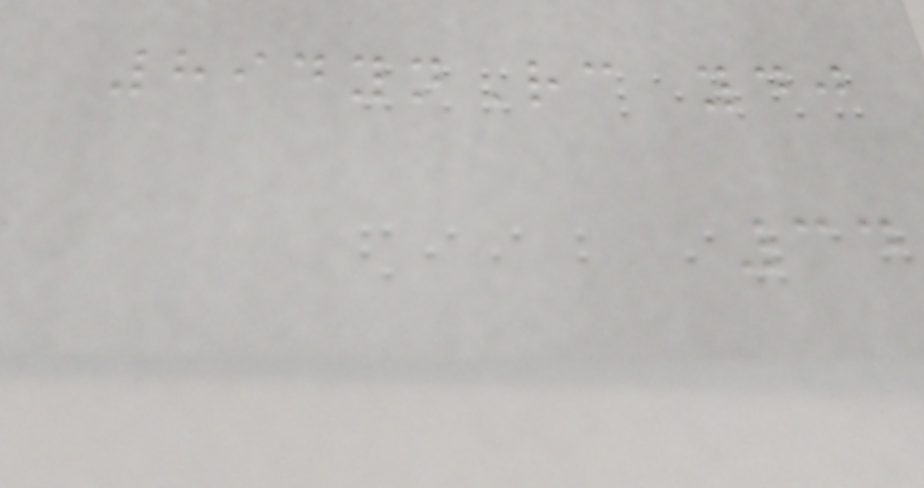894ynRc ydj
34
